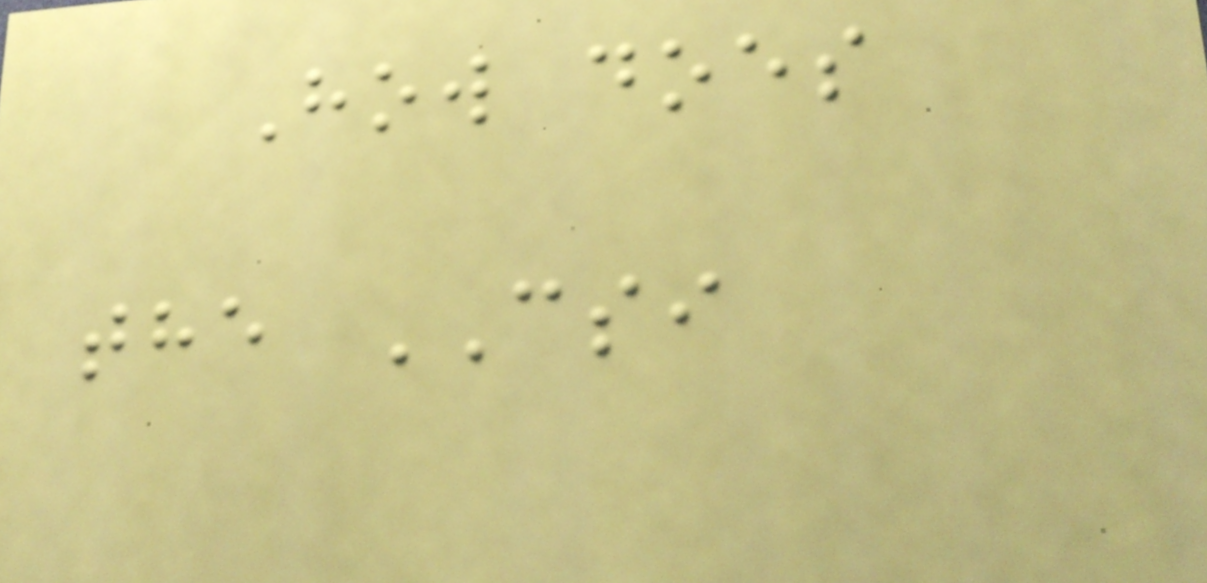How does
the CSI
